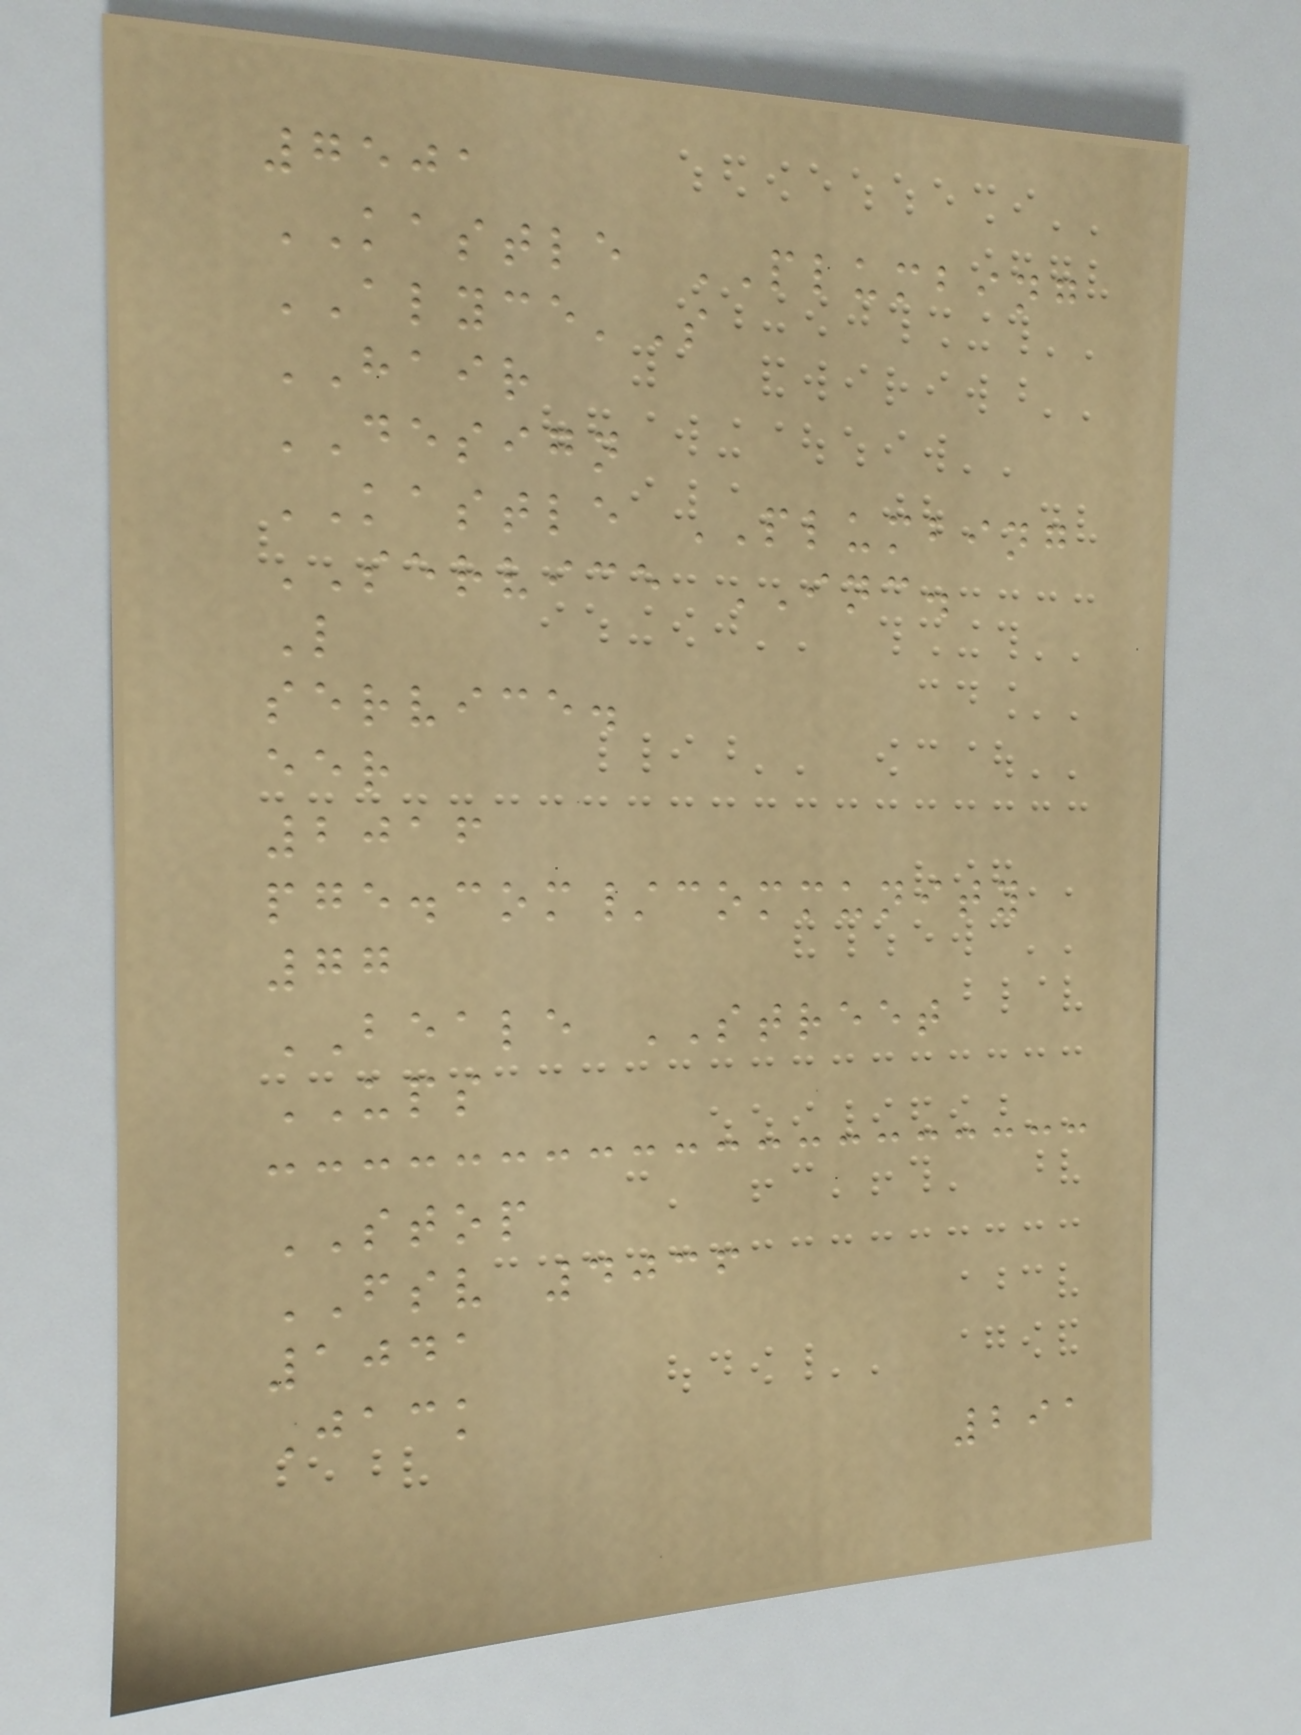7501
KASTLE PLUMBING
ALYCE'S
HAIR
DESIGN
KASTLE PLUMBING
SERVICE INC.
L
service.
eer
2016
pge.com/community
77
BEALE STREET
UPS
STOP
FSV 4036
1041
Jack
291
